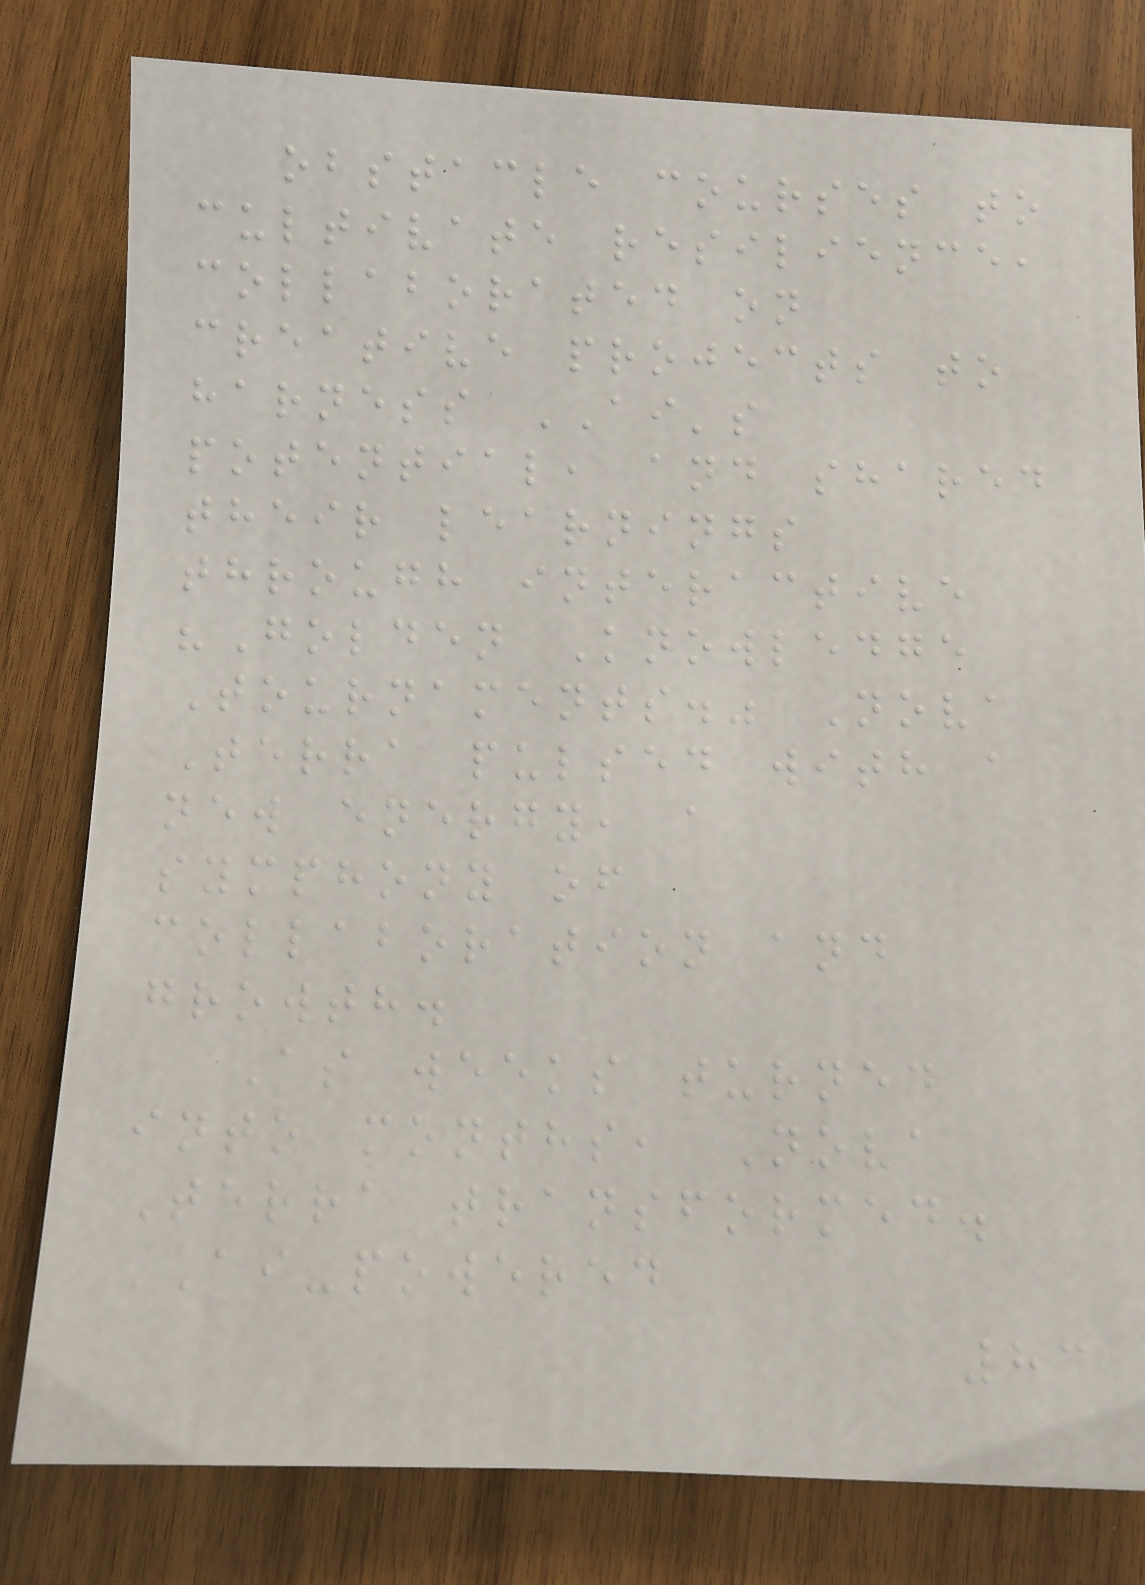obstacle courses to
cultivate resilience,
collaborated on
creative projects to
harness AI's
potential, and shared
their learnings
through interactive
"Golden Knowledge
Tournaments." Nova
Terra pulsed with a
new energy, a
symphony of
collaboration and
growth.
As weeks turned
into months, Nova
Terra transformed.
AI-powered
83
